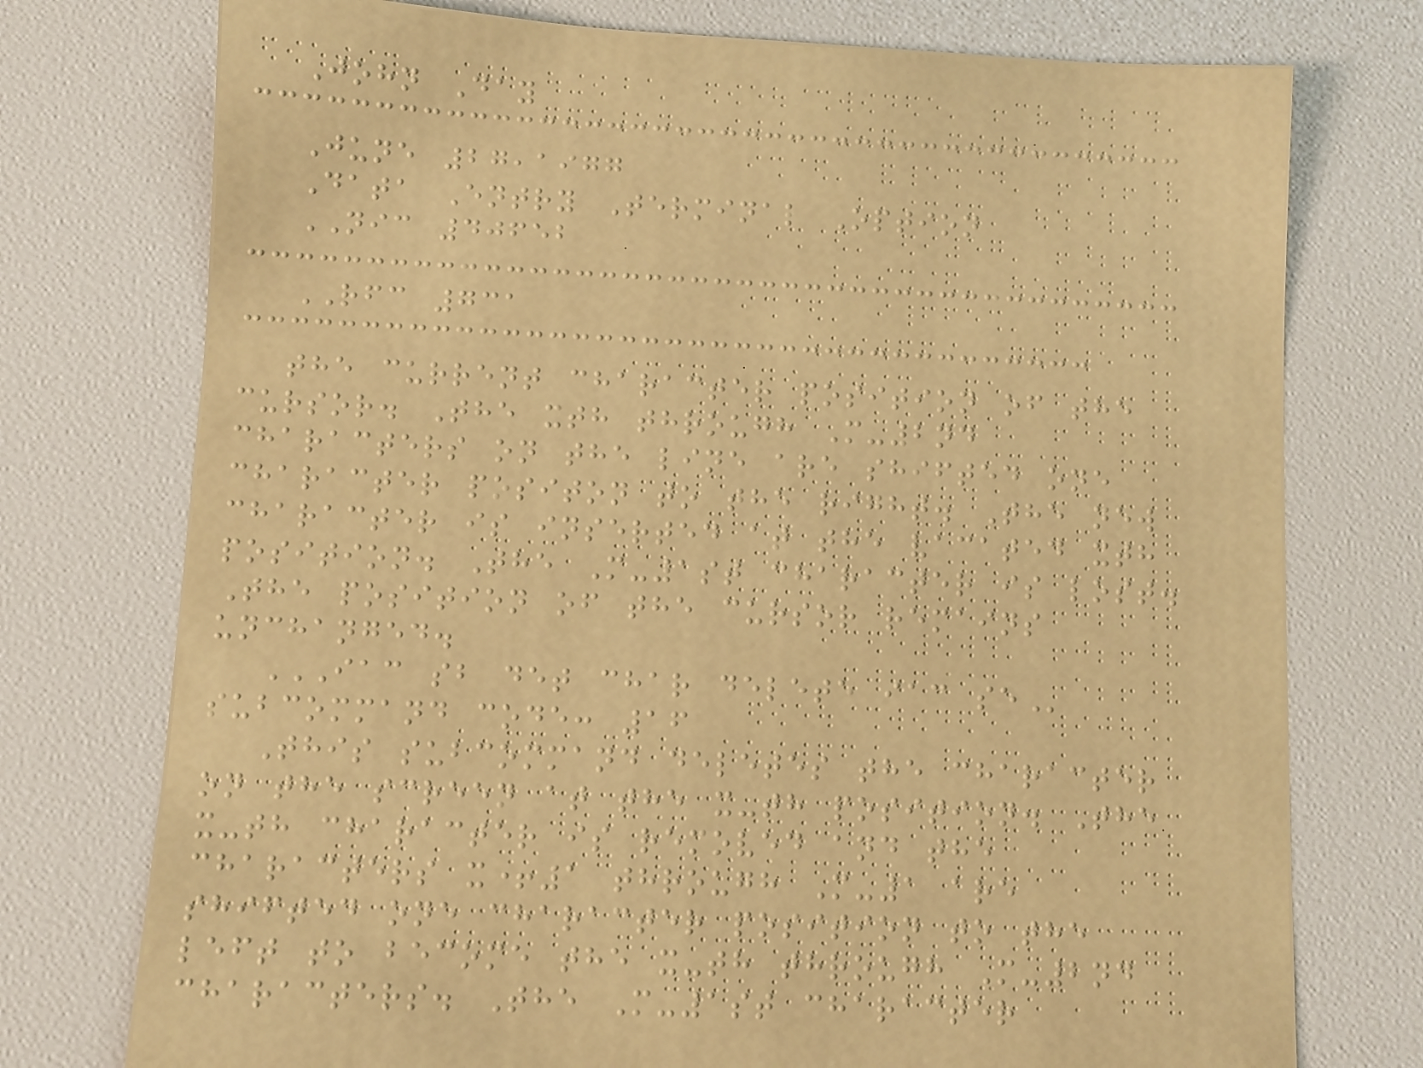John Day
June 27,1977
Data Entry Terminal Option
NIC 40652
RFC 731
the current character position of the
cursor. The xth through M-2nd
characters on the line are shifted one
character positon to the right. The new
character is inserted at the vacated xth
position. The M-1st character is lost.
The position of the cursor remains
unchanged.
IAC SB DET CHAR DELETE IAC SE
subcommand code: 16
This subcommand deletes the character
on the screen at the x-th position. The
x-th character is removed and the
characters x+1 through M-1 are
shifted one character position to the
left to become the x-th through M-2nd
characters. The M-1st character
